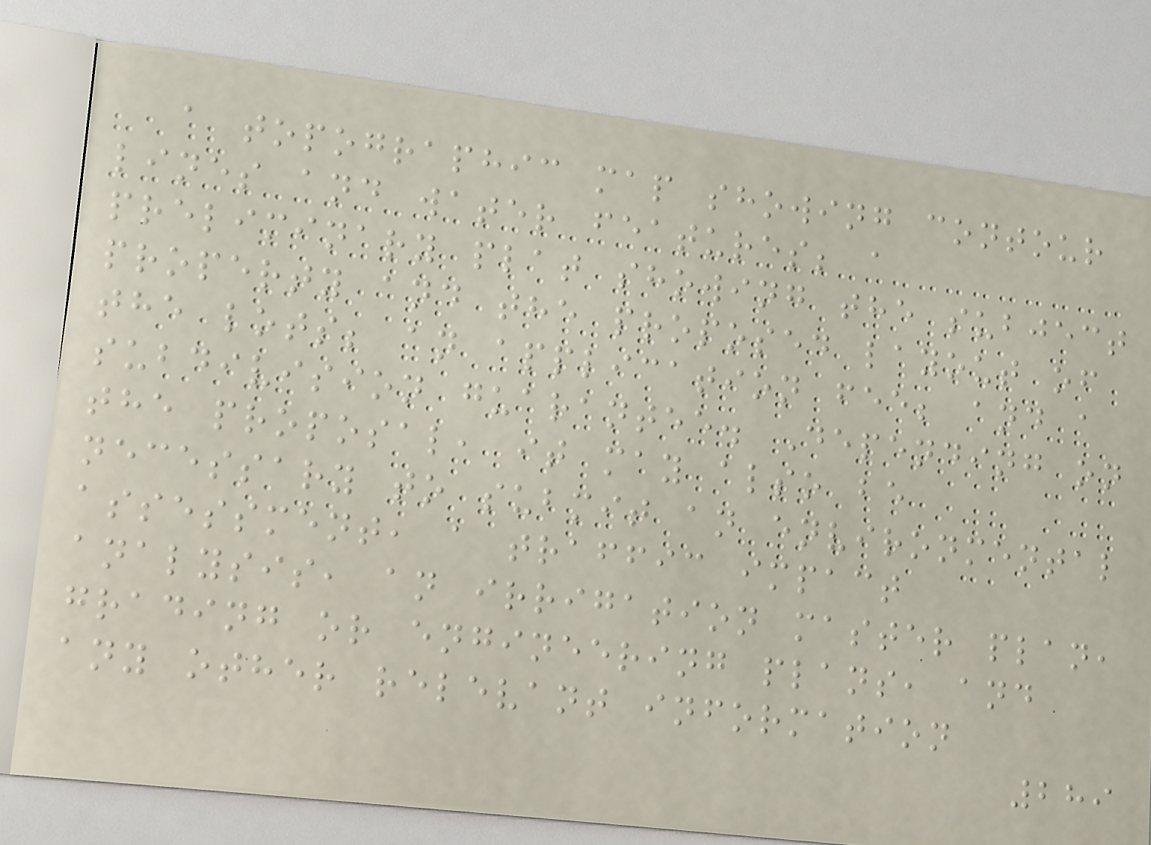a topographic map showing contour
lines and water features; a
preliminary plat showing the subject
property and the proposed layout of
the lots; an application fee; and a
subdivision guarantee. Depending on
the proposal, it may also be
necessary to submit an environmental
assessment, a traffic impact
analysis, an irrigation master plan,
grading or engineering plans, and
any other relevant information
289
